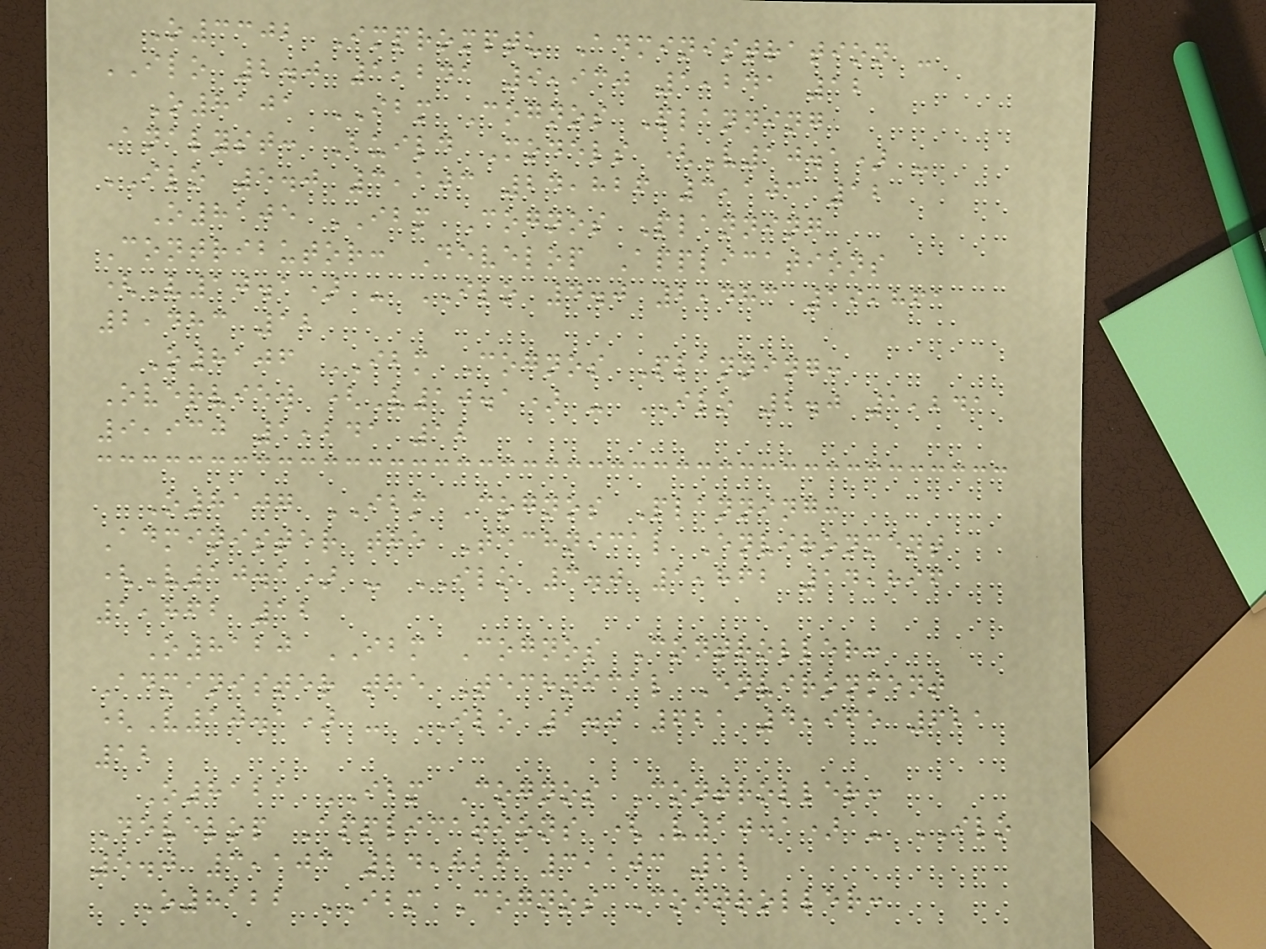O3302 Impromptu Administration -
ILO 2.0 1,241 9,930 1,241 12
O8101 IBM Cognos Planning
Analyst: Build Models (V10.1) -
ILO 5.0 3,103 24,826 3,103 12
O8105 IBM Cognos Planning
Contributor: Develop Applications
(V10.1) - ILO 4.0 2,483 19,861
2,483 12
O8106 IBM Cognos Planning:
Overview (V10.1) - ILO 2.0 1,241
9,930 1,241 12
O8107 IBM Cognos Planning:
Administer the Technical Environment
(V10.1) - ILO 3.0 1,862 14,896
1,862 12
O8120 IBM Cognos Controller:
Administer the Technical Environment
(V10.1) - ILO 1.0 621 4,965 621
12
O8121 IBM Cognos Controller:
Develop Applications (V10.1) - ILO
5.0 3,103 24,826 3,103 12
O8122 IBM Cognos Controller:
